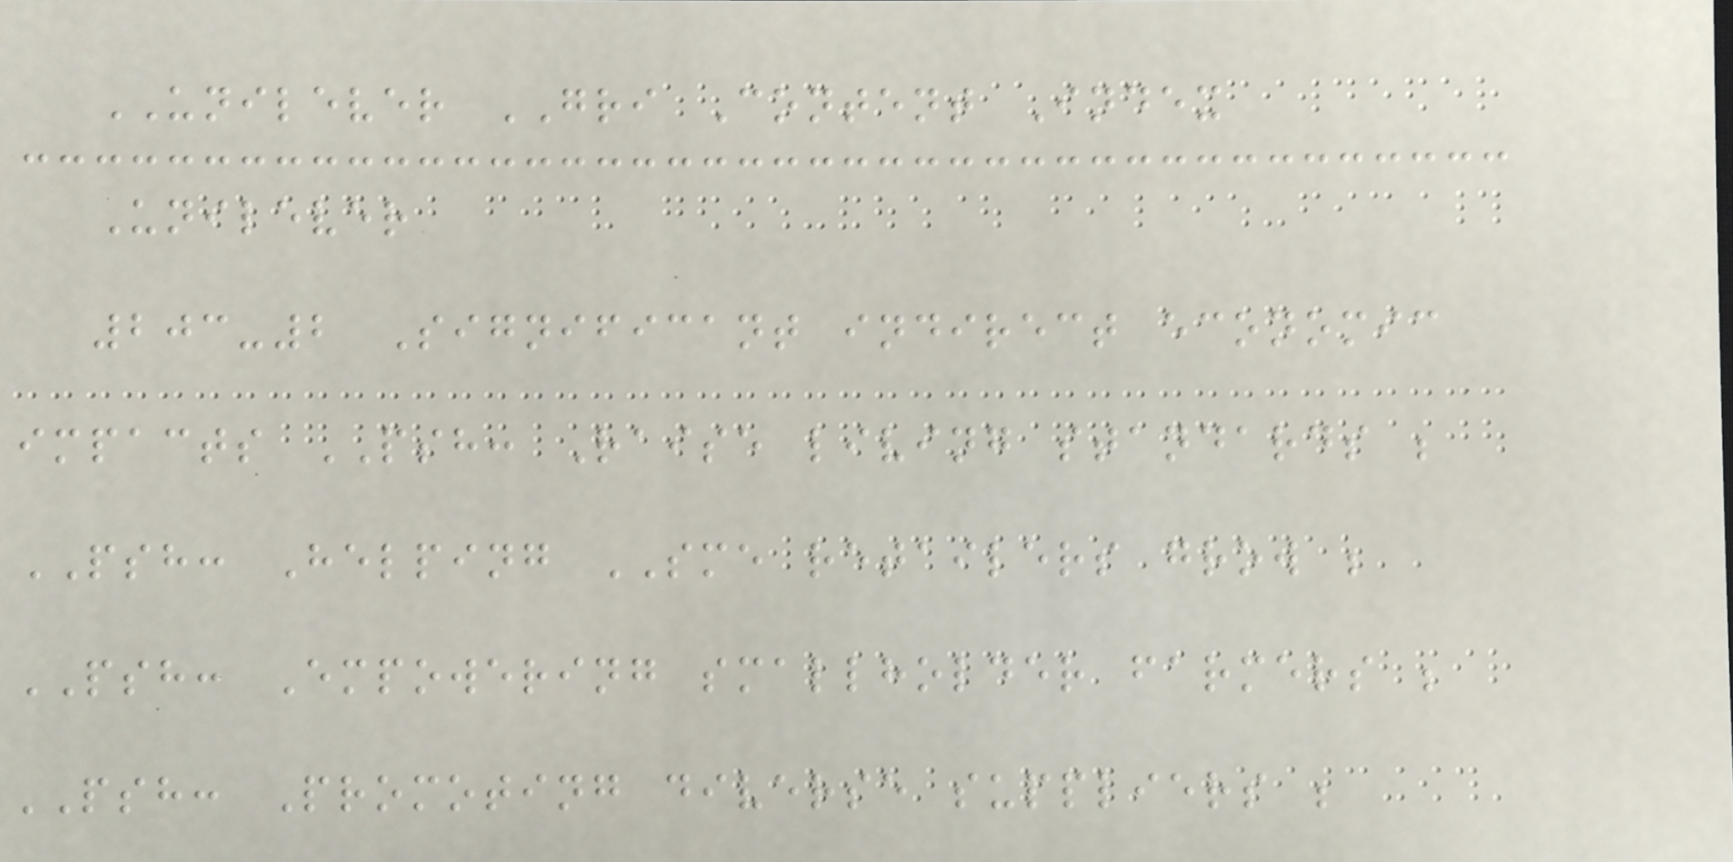UNILEVER GRI Content Index
Unilever
203-2 Significant indirect economic
impacts PSH: Raise living standards ;
PSH: Helping SME retailers grow ;
PSH: Empowering smallholder farmers ;
PSH: Promoting diverse suppliers ;
